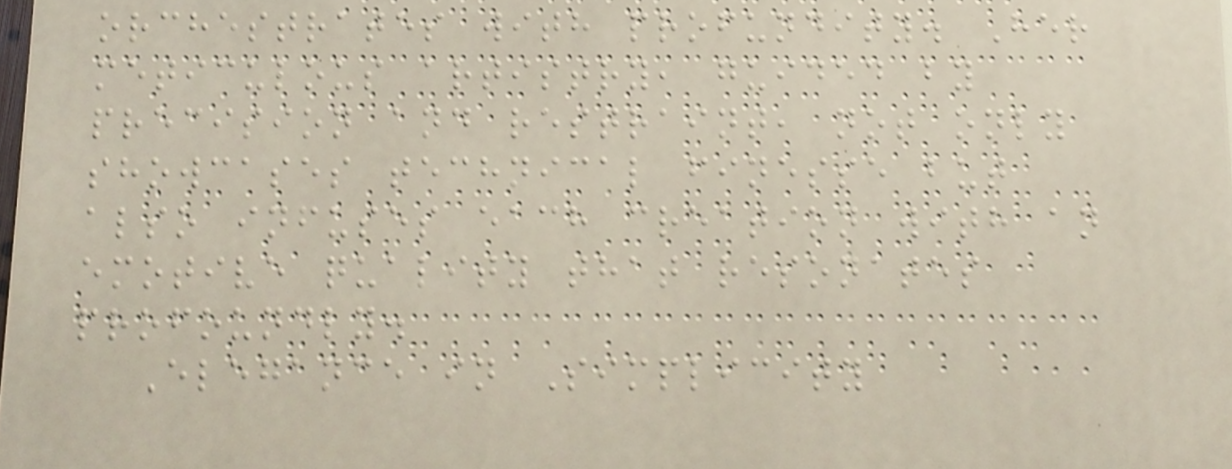orchestrates with profundity. Her
meticulous artistry, guided by
precision and restraint, not only
showcases technical finesse but
also infuses each creation with an
emotive quality that resonates
profoundly.
Elegance in Simplicity
